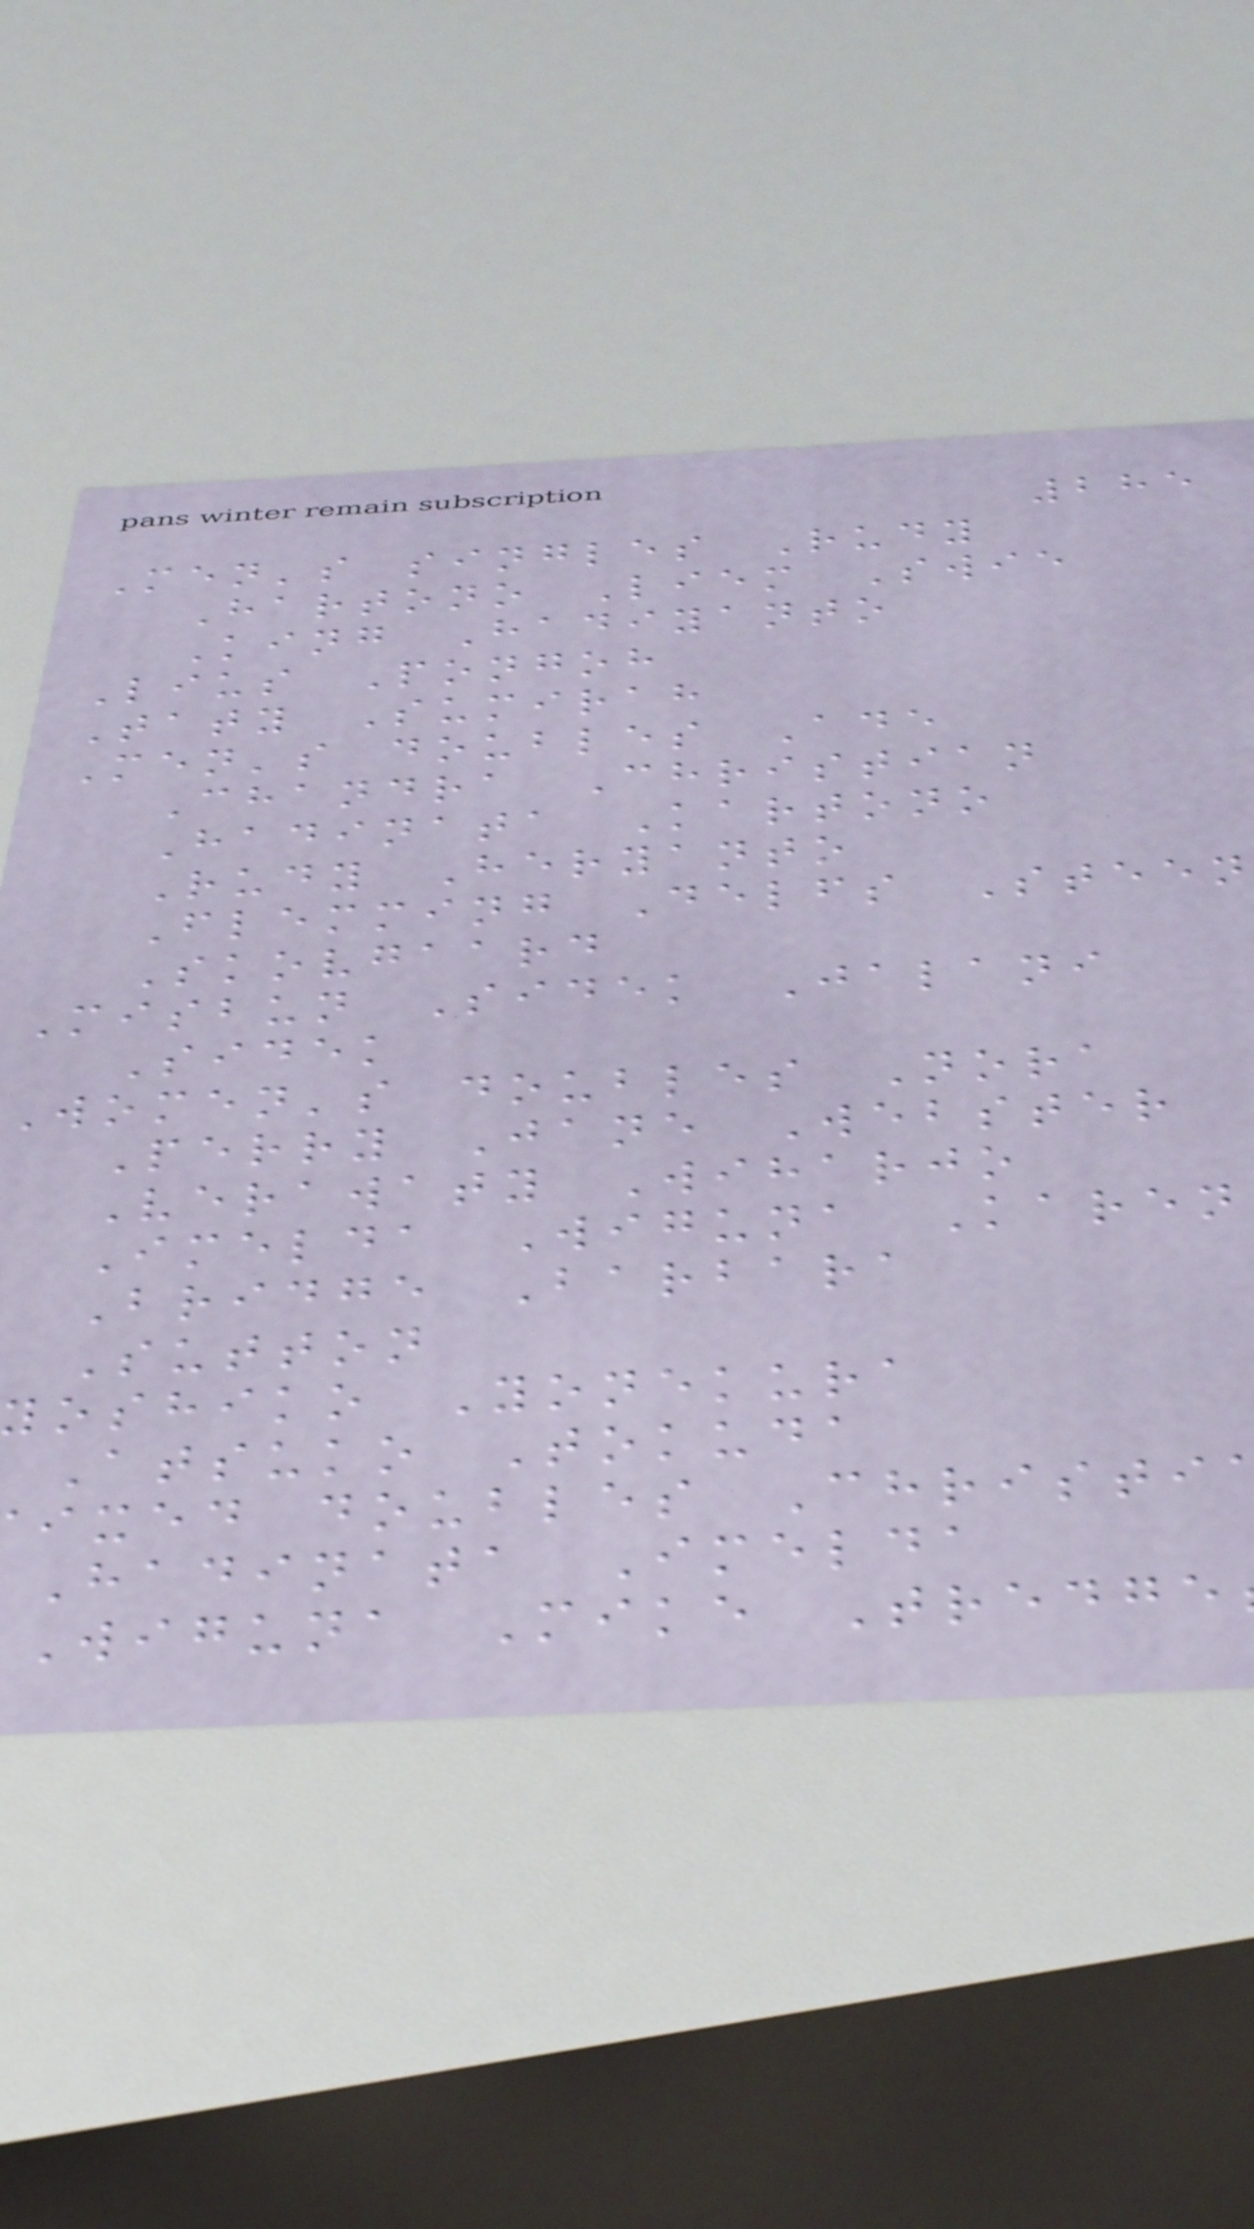285
Men's singles Rudy
Hartono Liem Swie
King Hadiyanto
Lius Pongoh
Taty Sumirah
Men's doubles Ade
Chandra Christian
Hadinata Kartono
Rudy Heryanto
Flemming Delfs Steen
Skovgaard
Misbun Sidek Jalani
Sidek
Women's doubles Nora
Perry Jane Webster
Verawaty Wiharjo
Imelda Wiguna Karen
Bridge Barbara
Sutton
oshiko Yonekura
Atsuko Tokuda
ixed doubles Christi
Hadinata Imelda
Wiguna Mike Tredge
